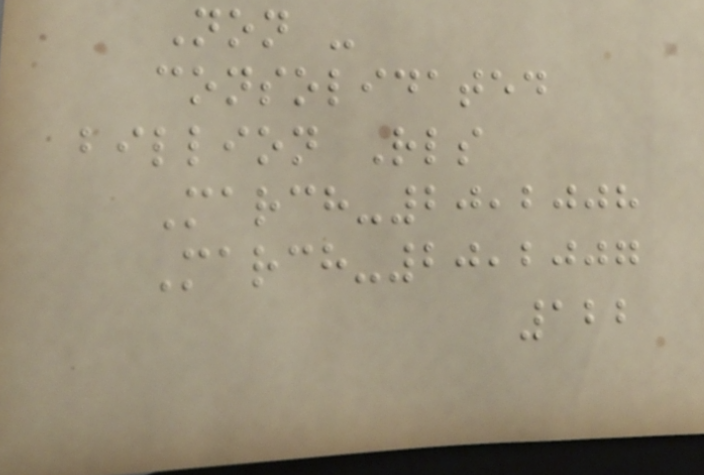Non -
consolidated
billion Rls
March-20,2008
March-20,2007
122
